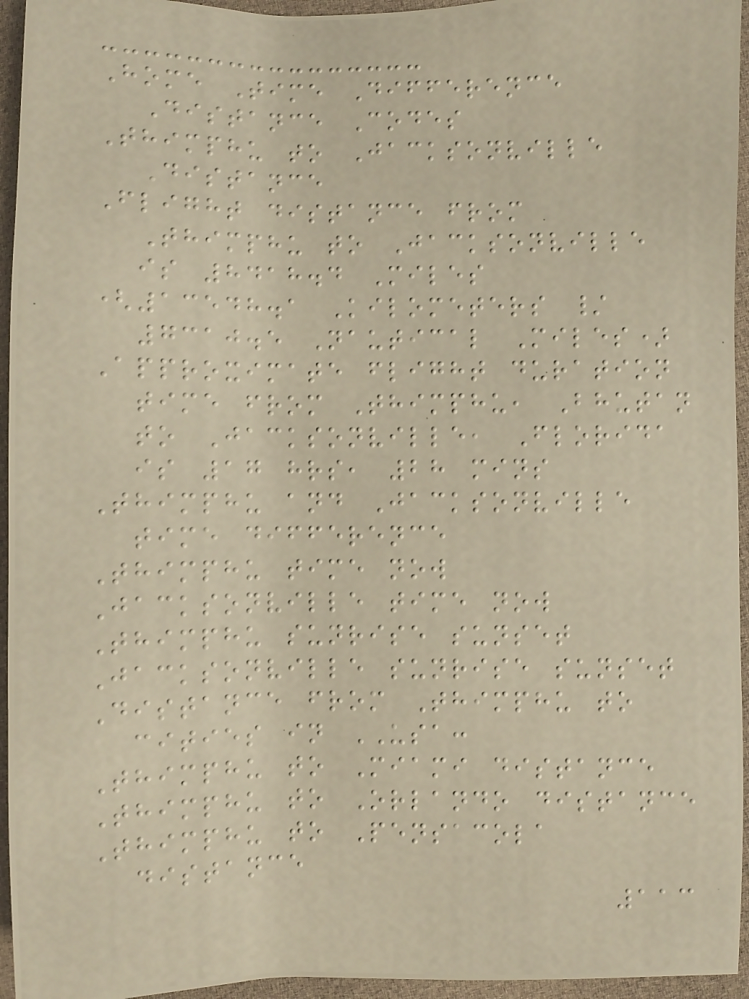Home Time Difference
Distance Codes
Thimphu to Jacksonville
Distance
Flight distance from
Thimphu to Jacksonville
is 8418.4 Miles
(13548.1 Kilometers /
7310.5 Nautical Miles)
Approximate flight duration
time from Thimphu, Bhutan
to Jacksonville, Florida
is 17 hrs, 28 mins
Thimphu and Jacksonville
time difference
Thimphu time now
Jacksonville time now
Thimphu sunrise sunset
Jacksonville sunrise sunset
Distance from Thimphu to
cities in USA:
Thimphu to Miami distance
Thimphu to Orlando distance
Thimphu to Pensacola
distance
113
